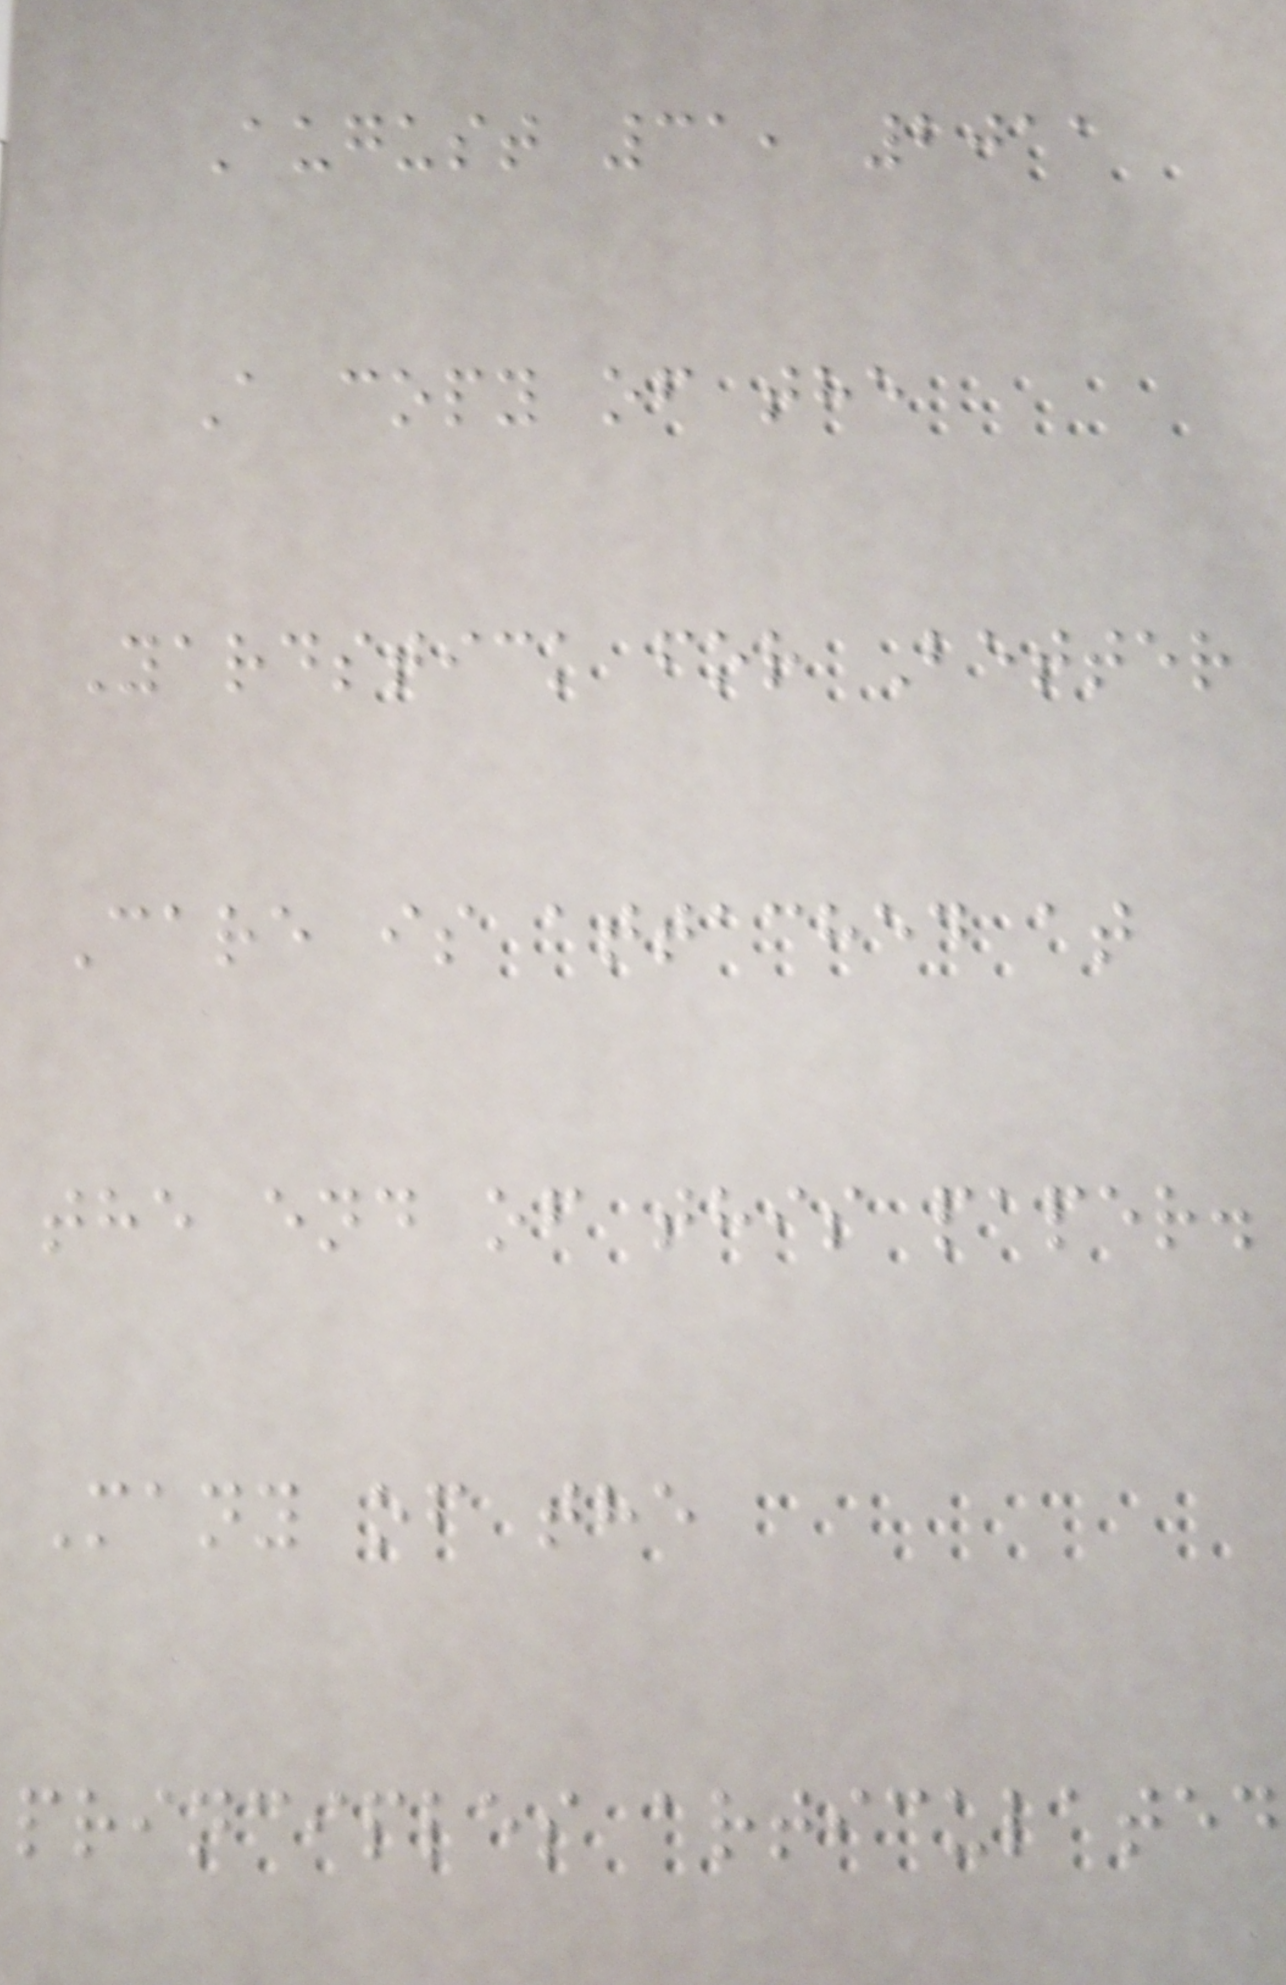August 31, 2011
A copy of the
Yardstick for Better
Care is attached at
the end of this paper.
Many of the
principles articulated
